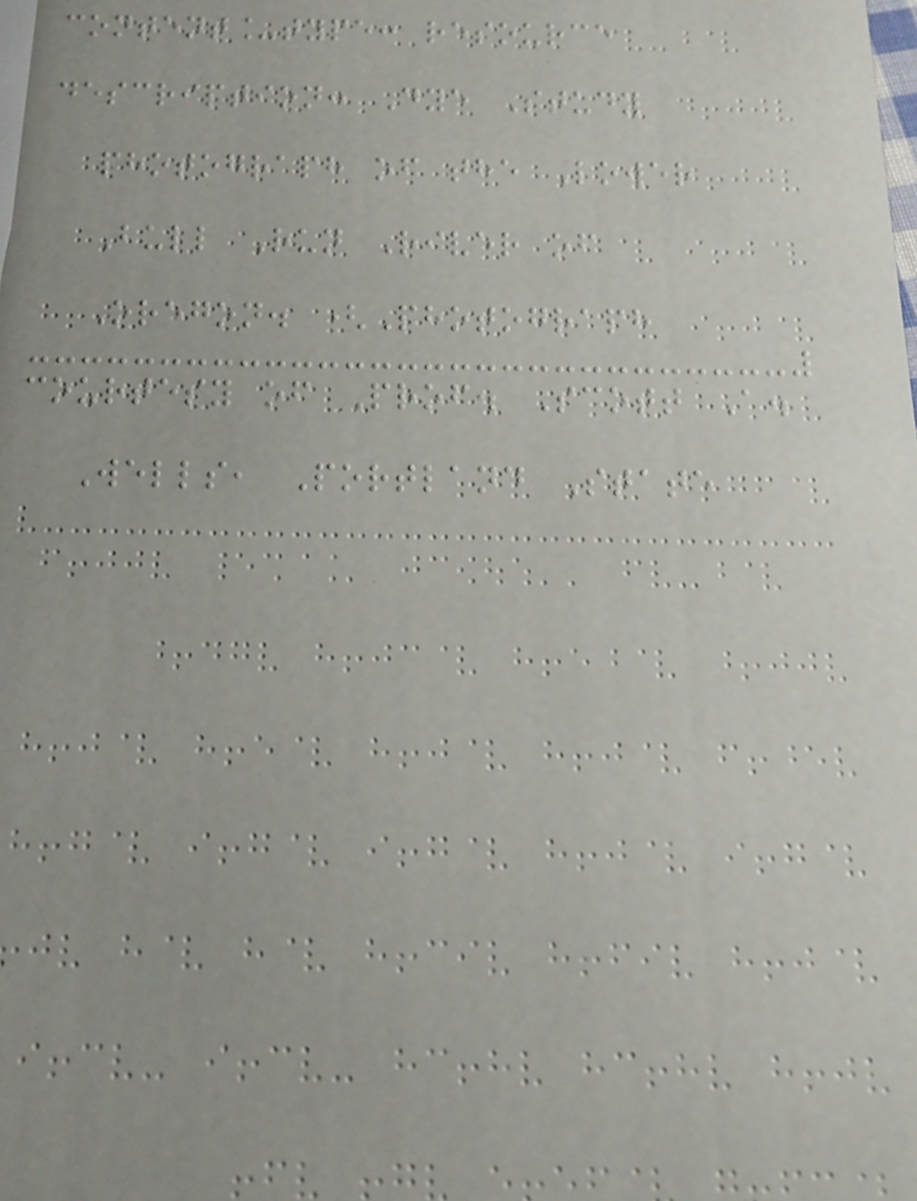content_type: resource
description: Dye Study
photograph of the Lower
Bull Run River of
Oregon. (Photograph
courtesy of Prof. Scott A.
Wells, Portland State
